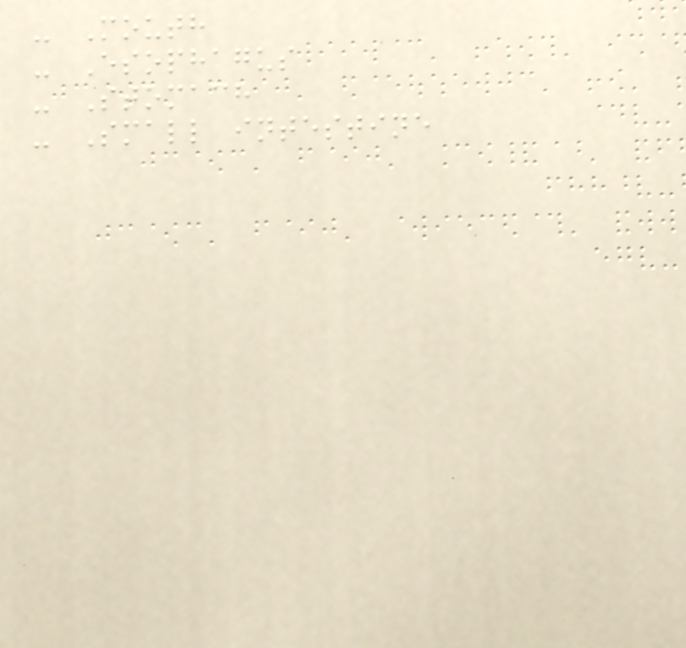- Mouth
- Esophagus
- Stomach
- Small intestine
